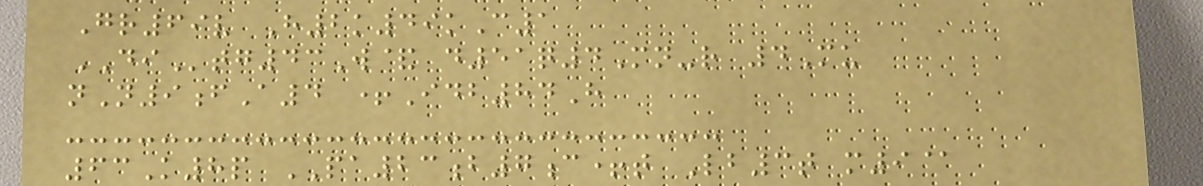Gr69v H2k49kC1
DItg43W& d51q4Mn-r 4Mu
nN9fA4 +Idb84H
63K8p PA23b7c+t Lb3t m9@
